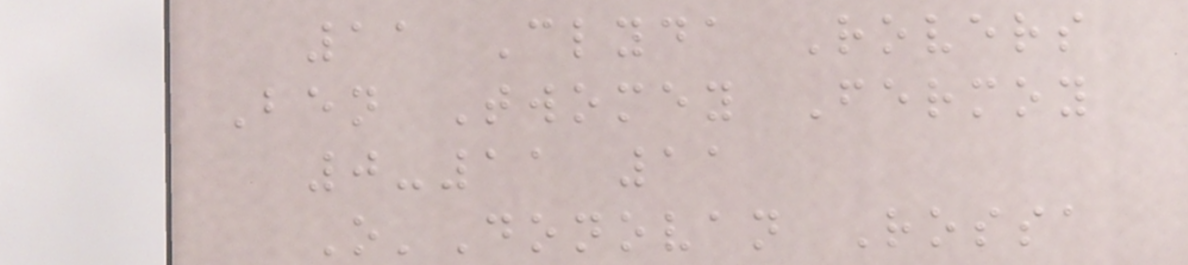11 Clyda Rovers
Ben Twomey Fermoy
0-11 11
O'Donovan Rossa
